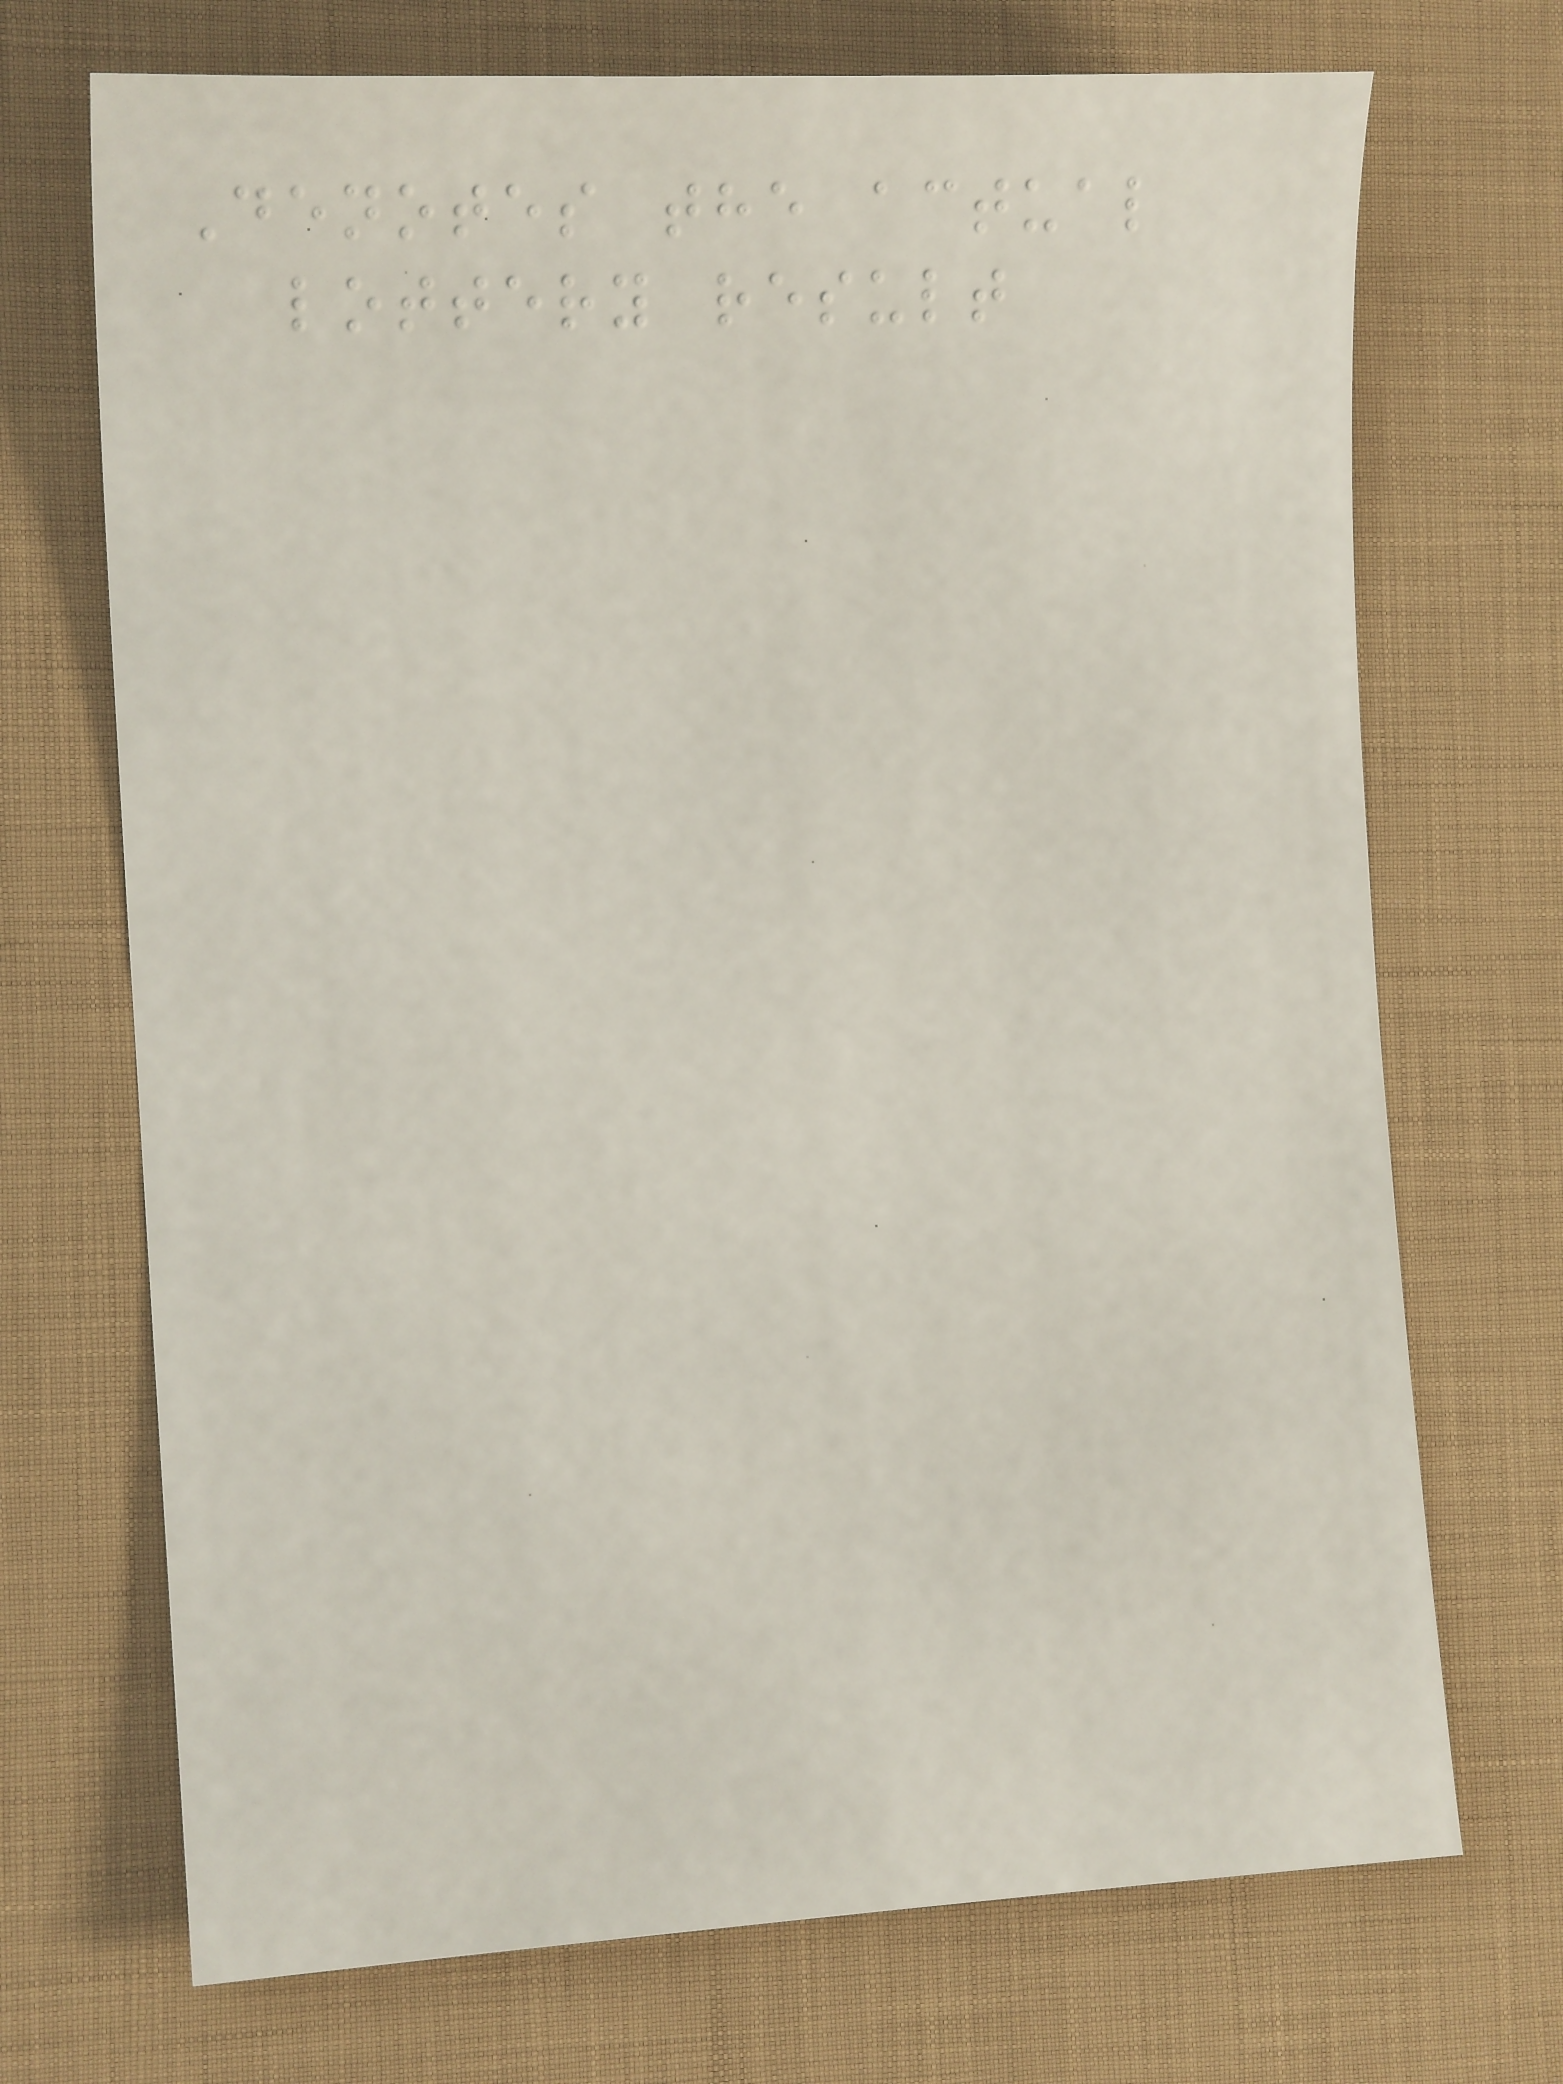Denotes the actual
lottery result
